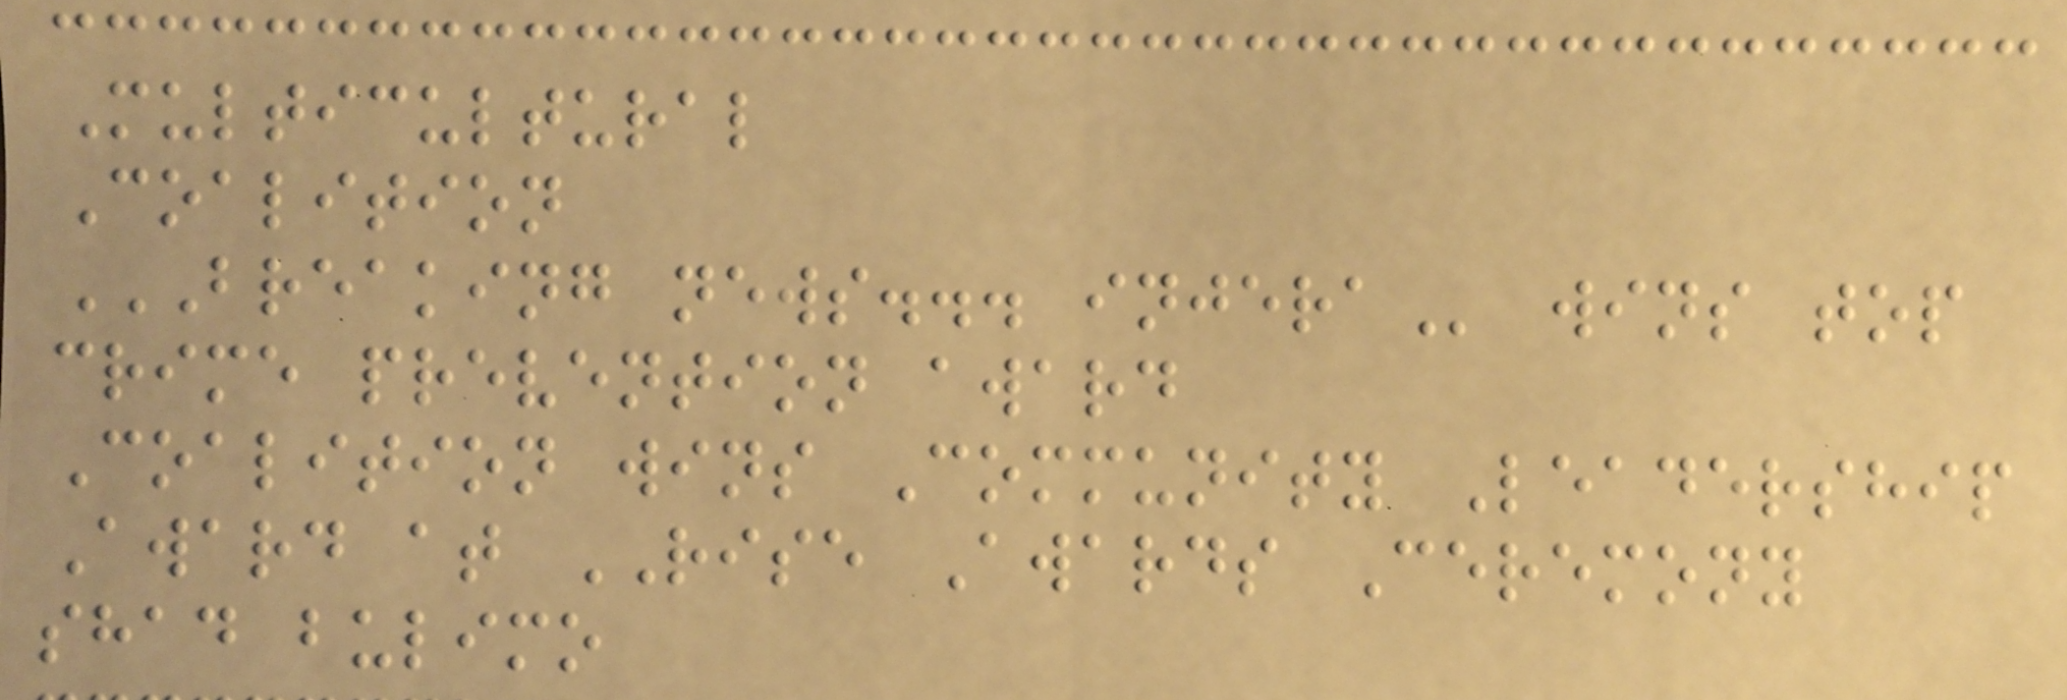Multicultural
Coalition
BREAKING NEWS... INJERA wins top
crime prevention award
Coalition wins Community Leadership
Award at RISE Awards Ceremony
shad bulimo
